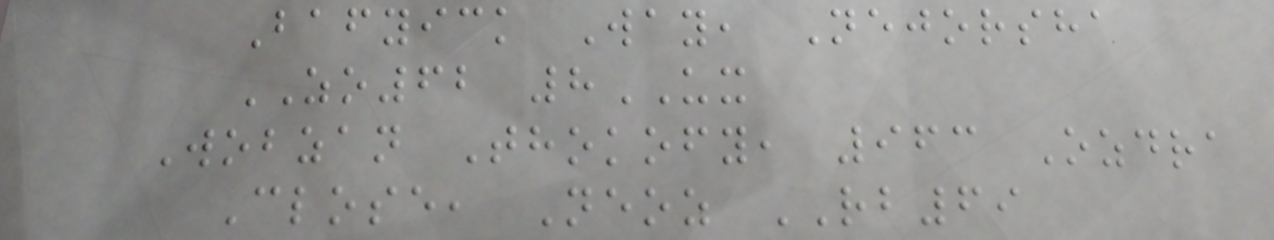Bafyick Way, Nejorsha
ZO62 8UX
Wobzan Thokofy, 963 Ozdra
Close, Neoz RB69
